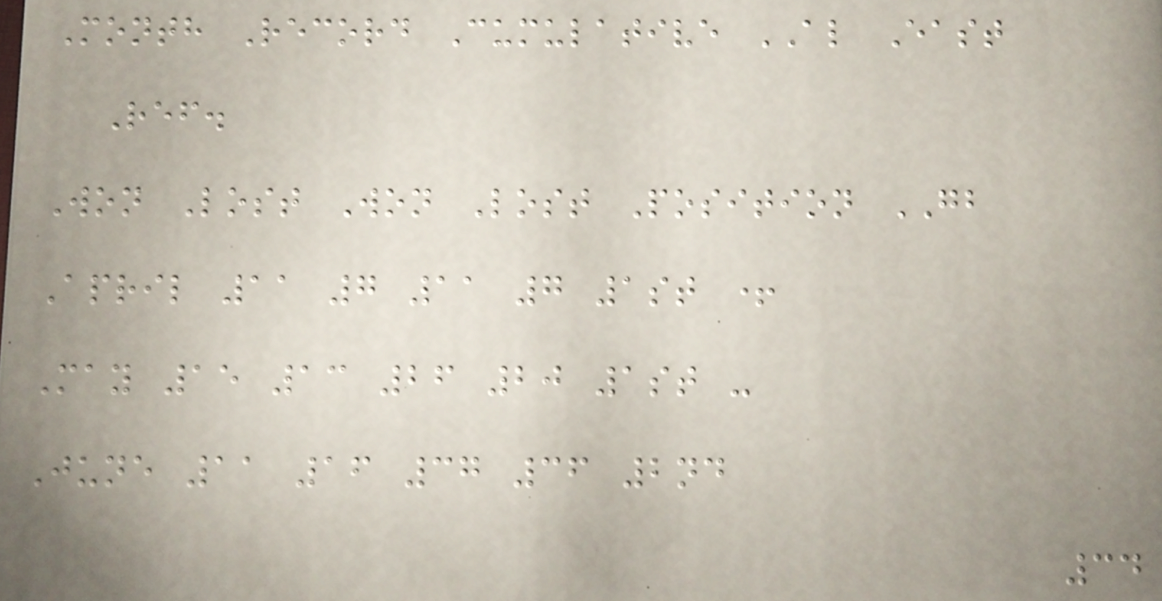Month Record Cumulative AL East
Ref.
Won Lost Won Lost Position GB
April 11 7 11 7 1st +
May 15 13 26 20 1st -
June 11 16 37 36 2nd
34
